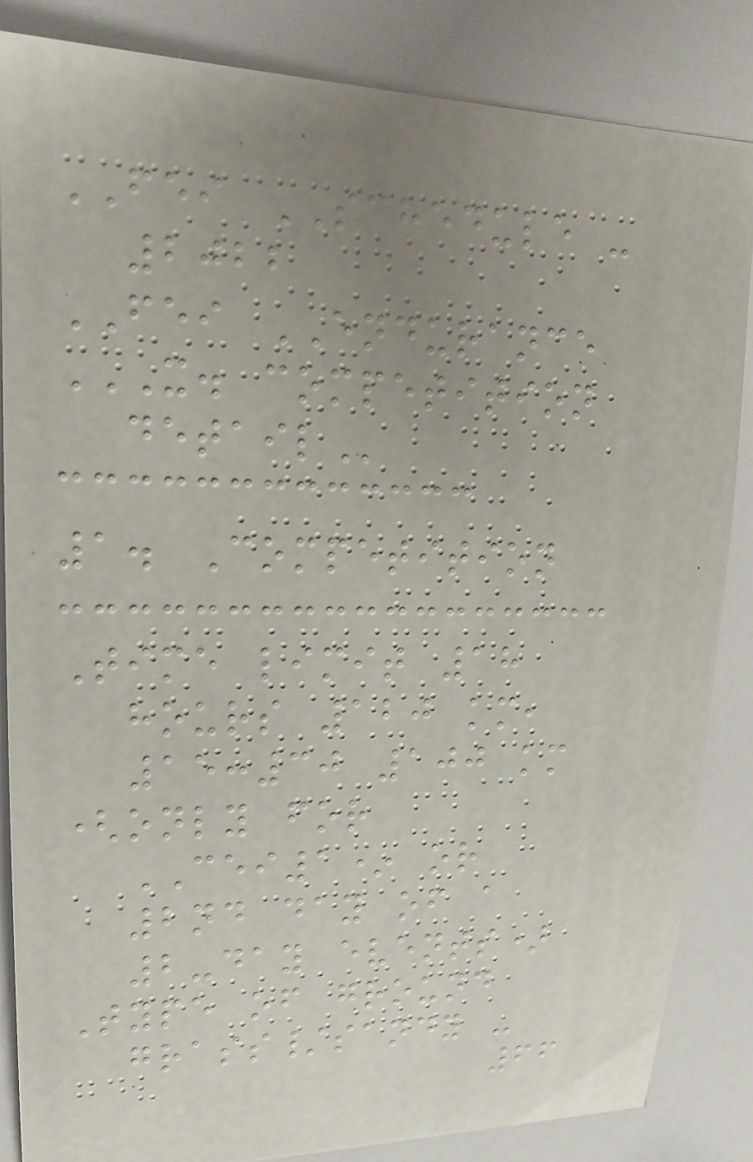FEI SCHEDULE -
2022
FEI ENDURANCE
X. COMPETITION
DETAIL
1. Competition
Time limit 18
hours 120 km,
15:30 100 km
(only for
CEI1* or
2nd day of a
2-day events)
Type of ground
grass/sandy -
66
